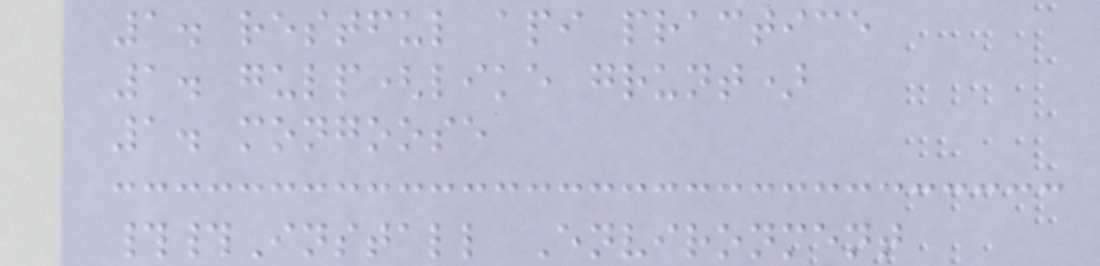1. restful api practice
1. gulp(like grunt)
1. mongoose
##Install Environment
